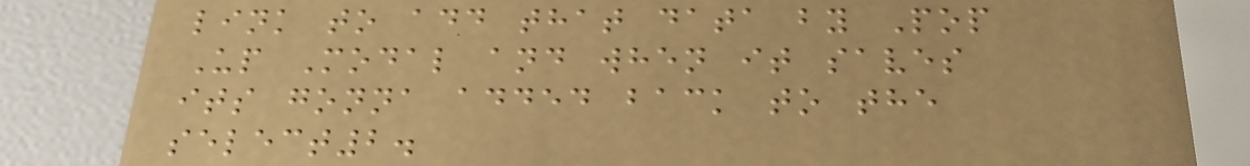link to add that data by Pop
Up Modal and when it saves
its gonna added back to the
select2.
